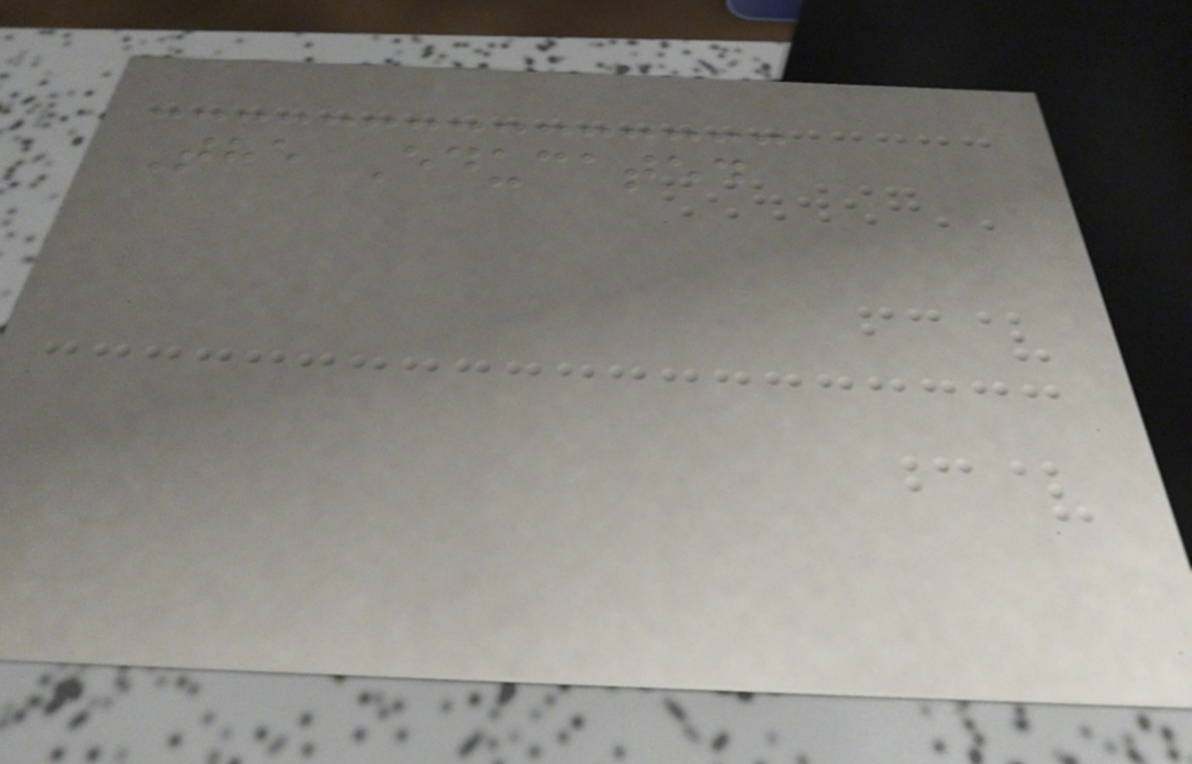The Educated
